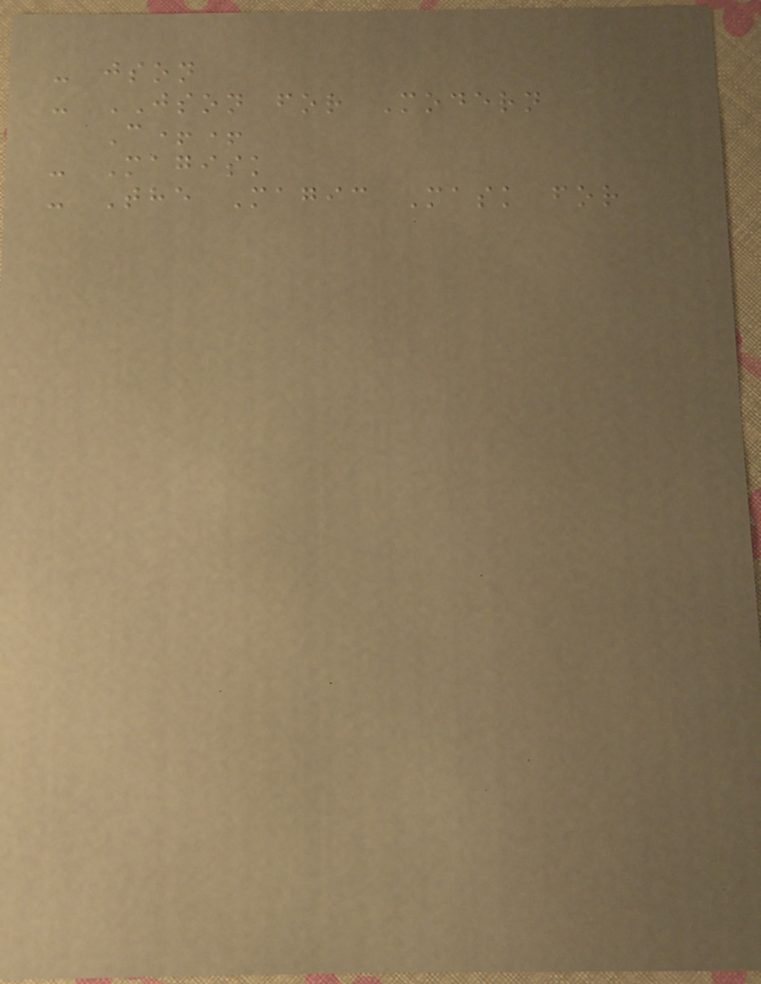- json
- JSON for Modern
C++
- Magisk
- The Magic Mask for
